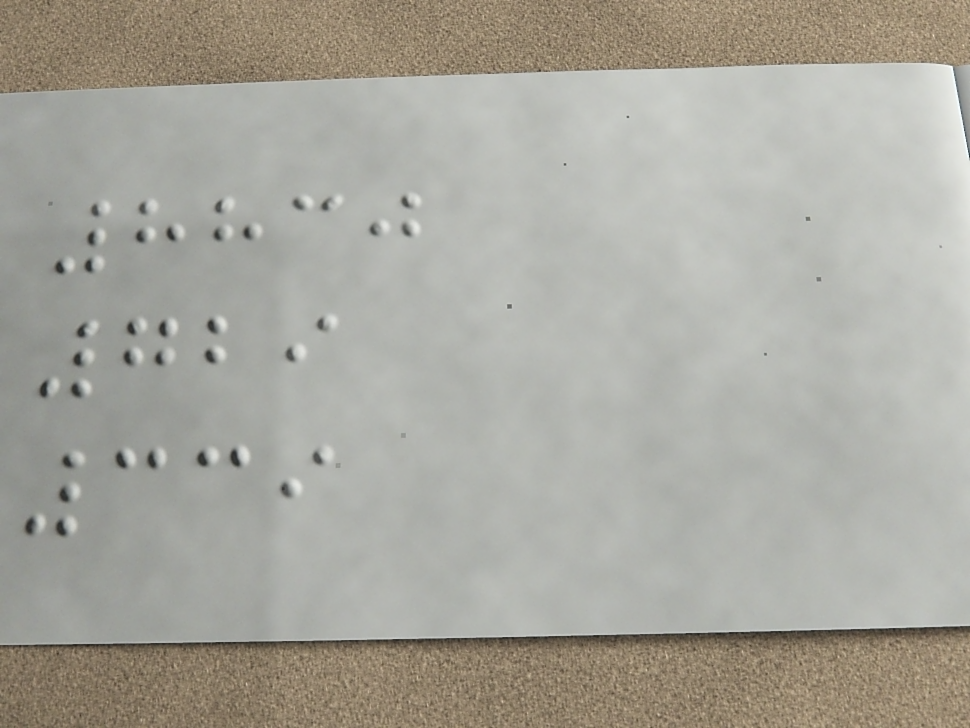8830
729
339
